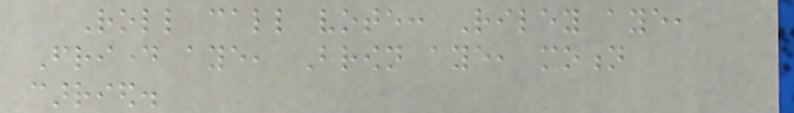Roll call vote: Riley aye,
Friday aye, Brown aye, motion
carried.
